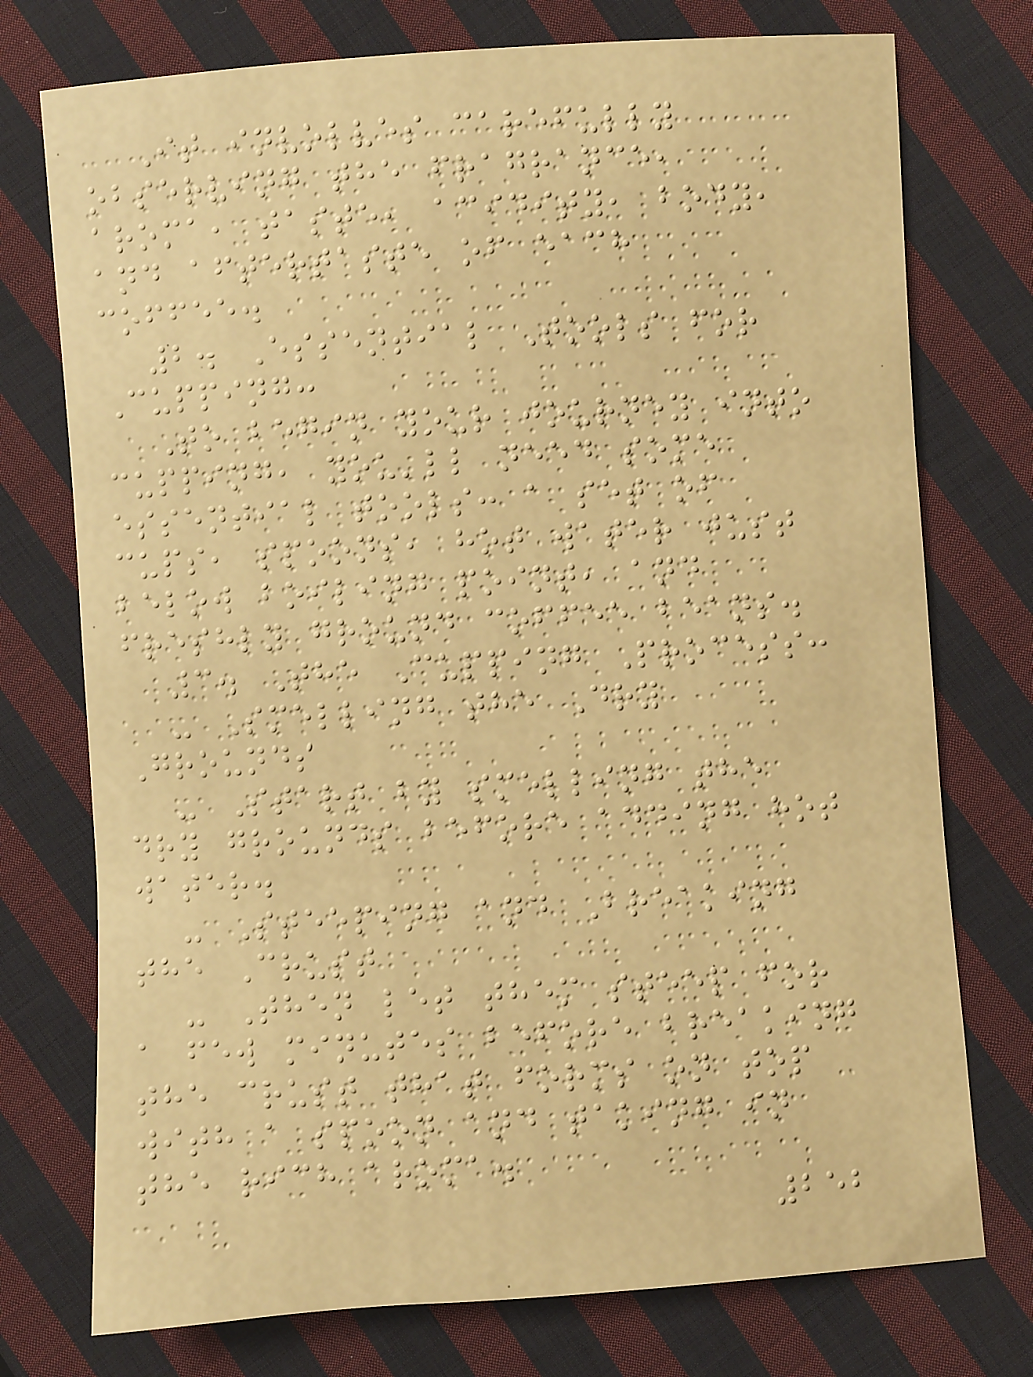It involves carefully
observing the fragrance,
aroma, taste, acidity, body,
and aftertaste of each
coffee.
2. Essential Tools for
Cupping:
To begin your journey into
cupping, you'll need some
essential tools: a set of
cups, spoons, hot water just
below boiling point, and
freshly ground coffee beans.
3. The Cupping Process:
- Smelling the Dry
Grounds
- Start by smelling the
dry grounds before adding hot
water.
- Steeping and Breaking
the Crust
- Then let them steep for
a few minutes before breaking
the crust that forms on top
with a spoon and taking in
the rich aroma.
252
